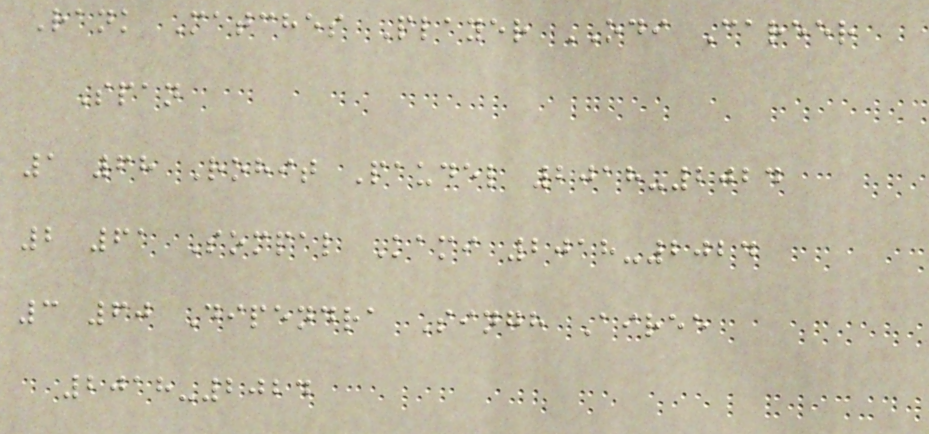Rank Matches Player ODI Career
Span
1 68 Rohit Paudel 2018-2024
2 61 Sompal Kami 2018-2024
3 60 Dipendra Singh Airee
2018-2024
